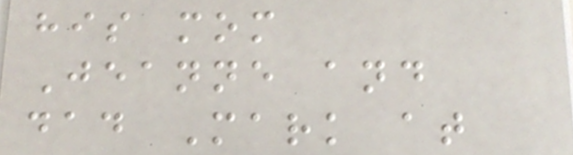his mom
Jeanne and
dad Mark at
